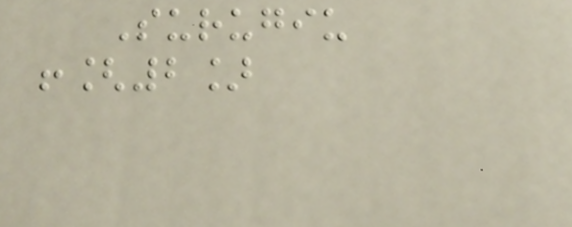Surugiu
![2]
